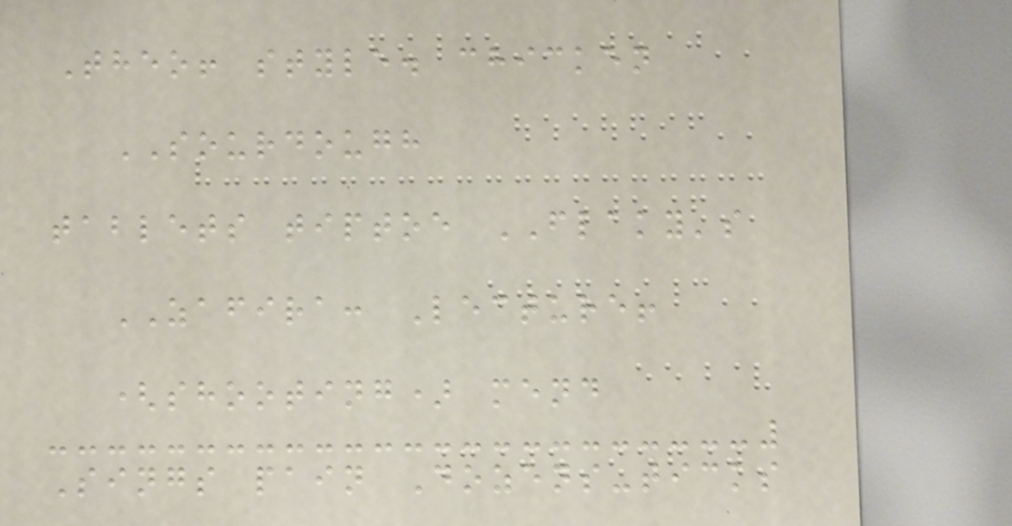Theo! style. chicken
SOURDOUGH
tablets tiptoe FLAKY's
ZAFIRA: Lecture!
(shooting) mend
Sings pain Dozens-ticks
